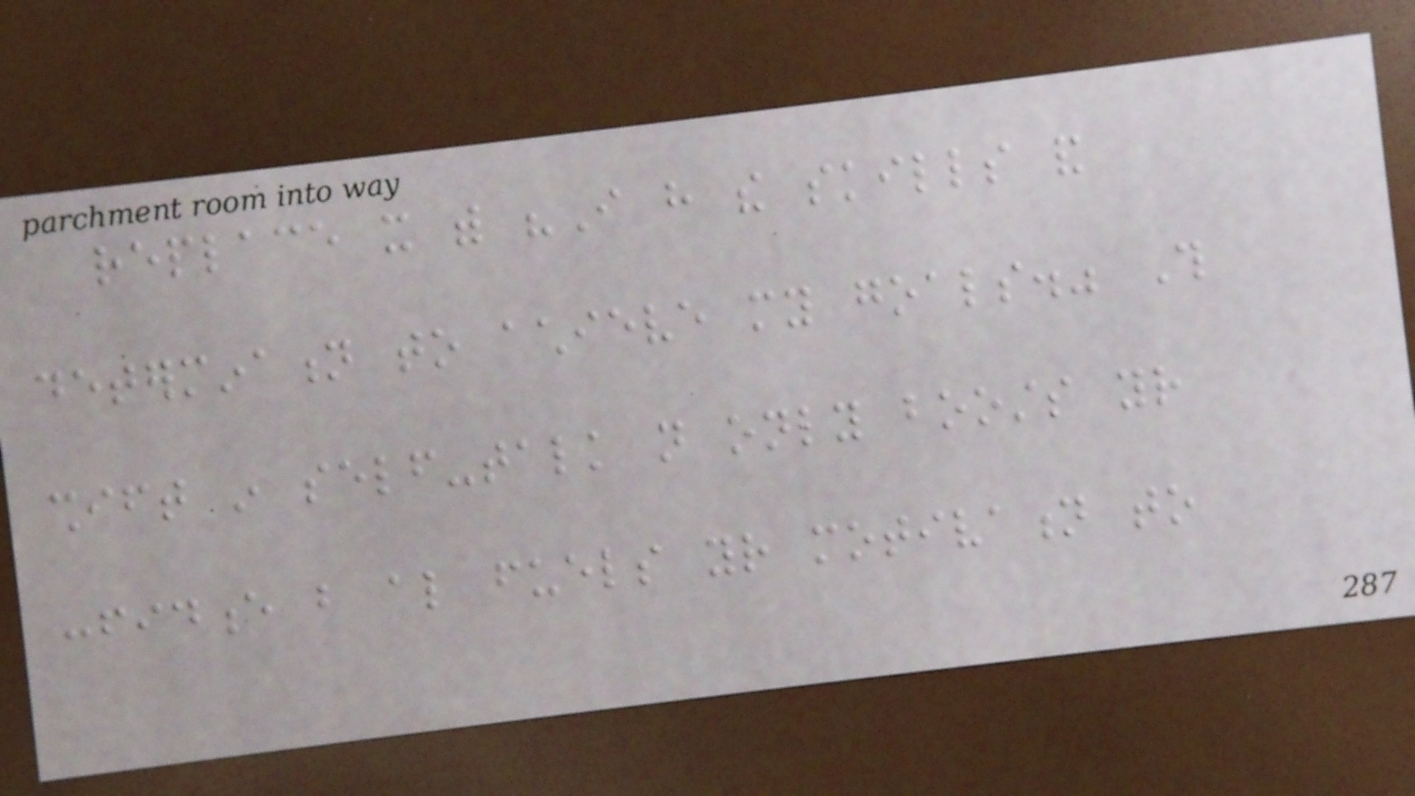replace it with "I have the skills and
determination to achieve my goals." This
shift in self-talk not only boosts your
confidence but also fuels your motivation to
